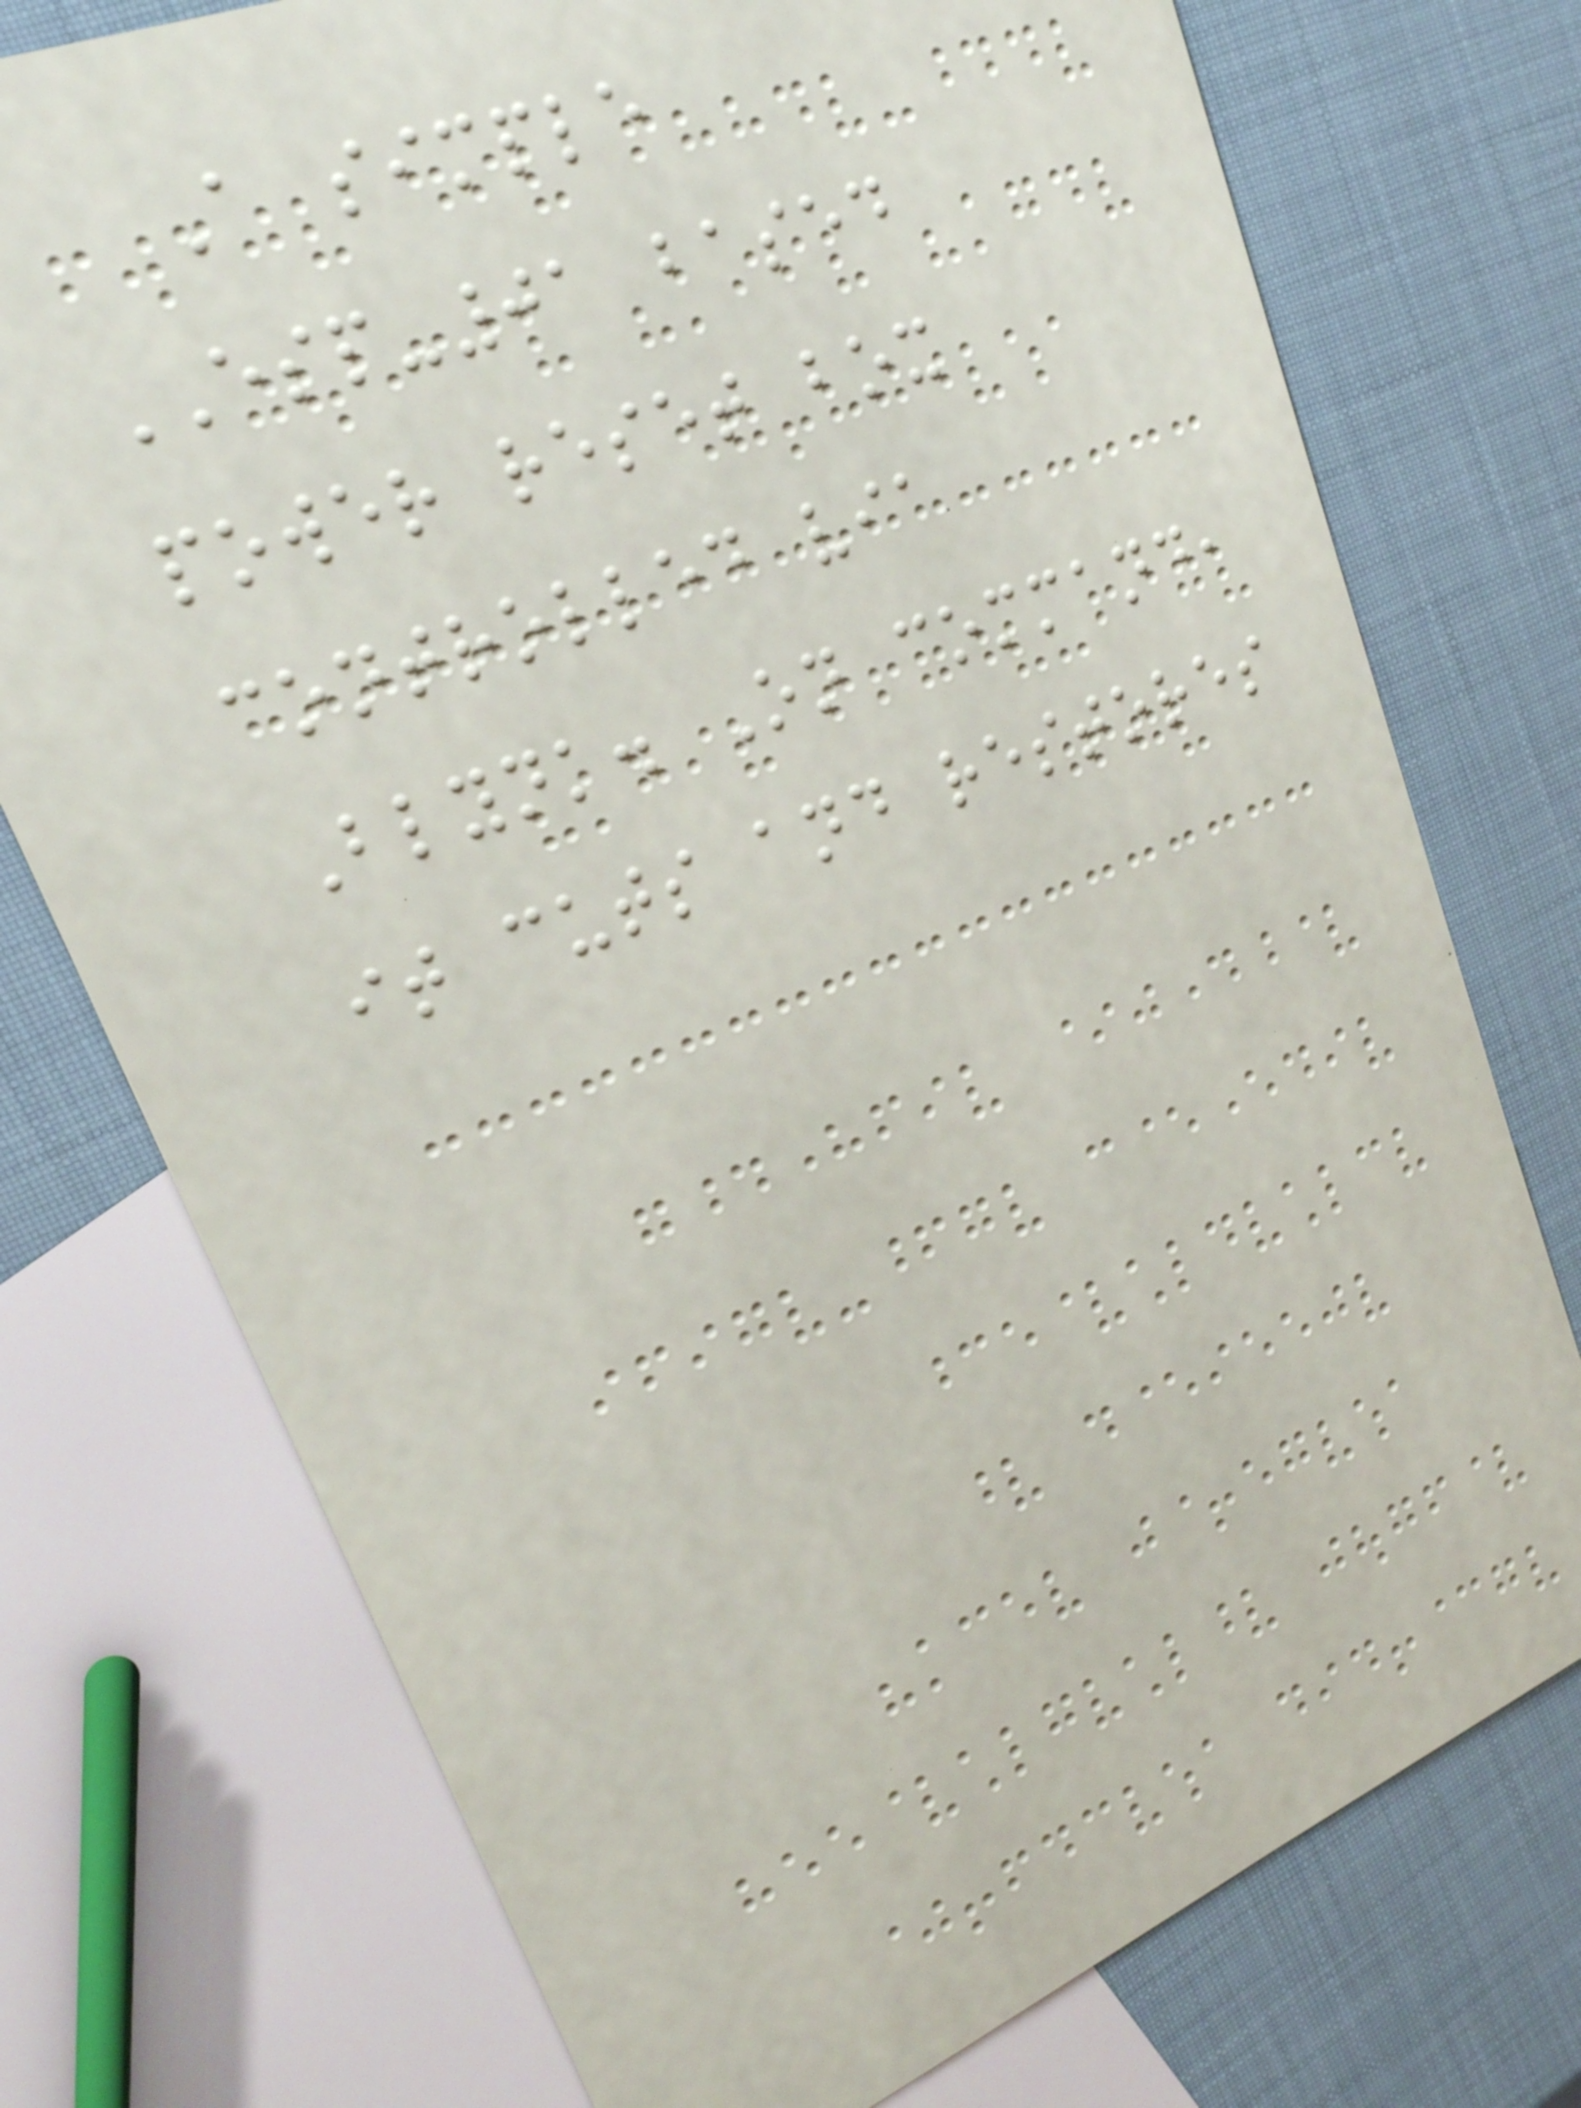A simple
ESP-01 based
power reset box
controlled via
Blynk. On command,
it cuts and restores
